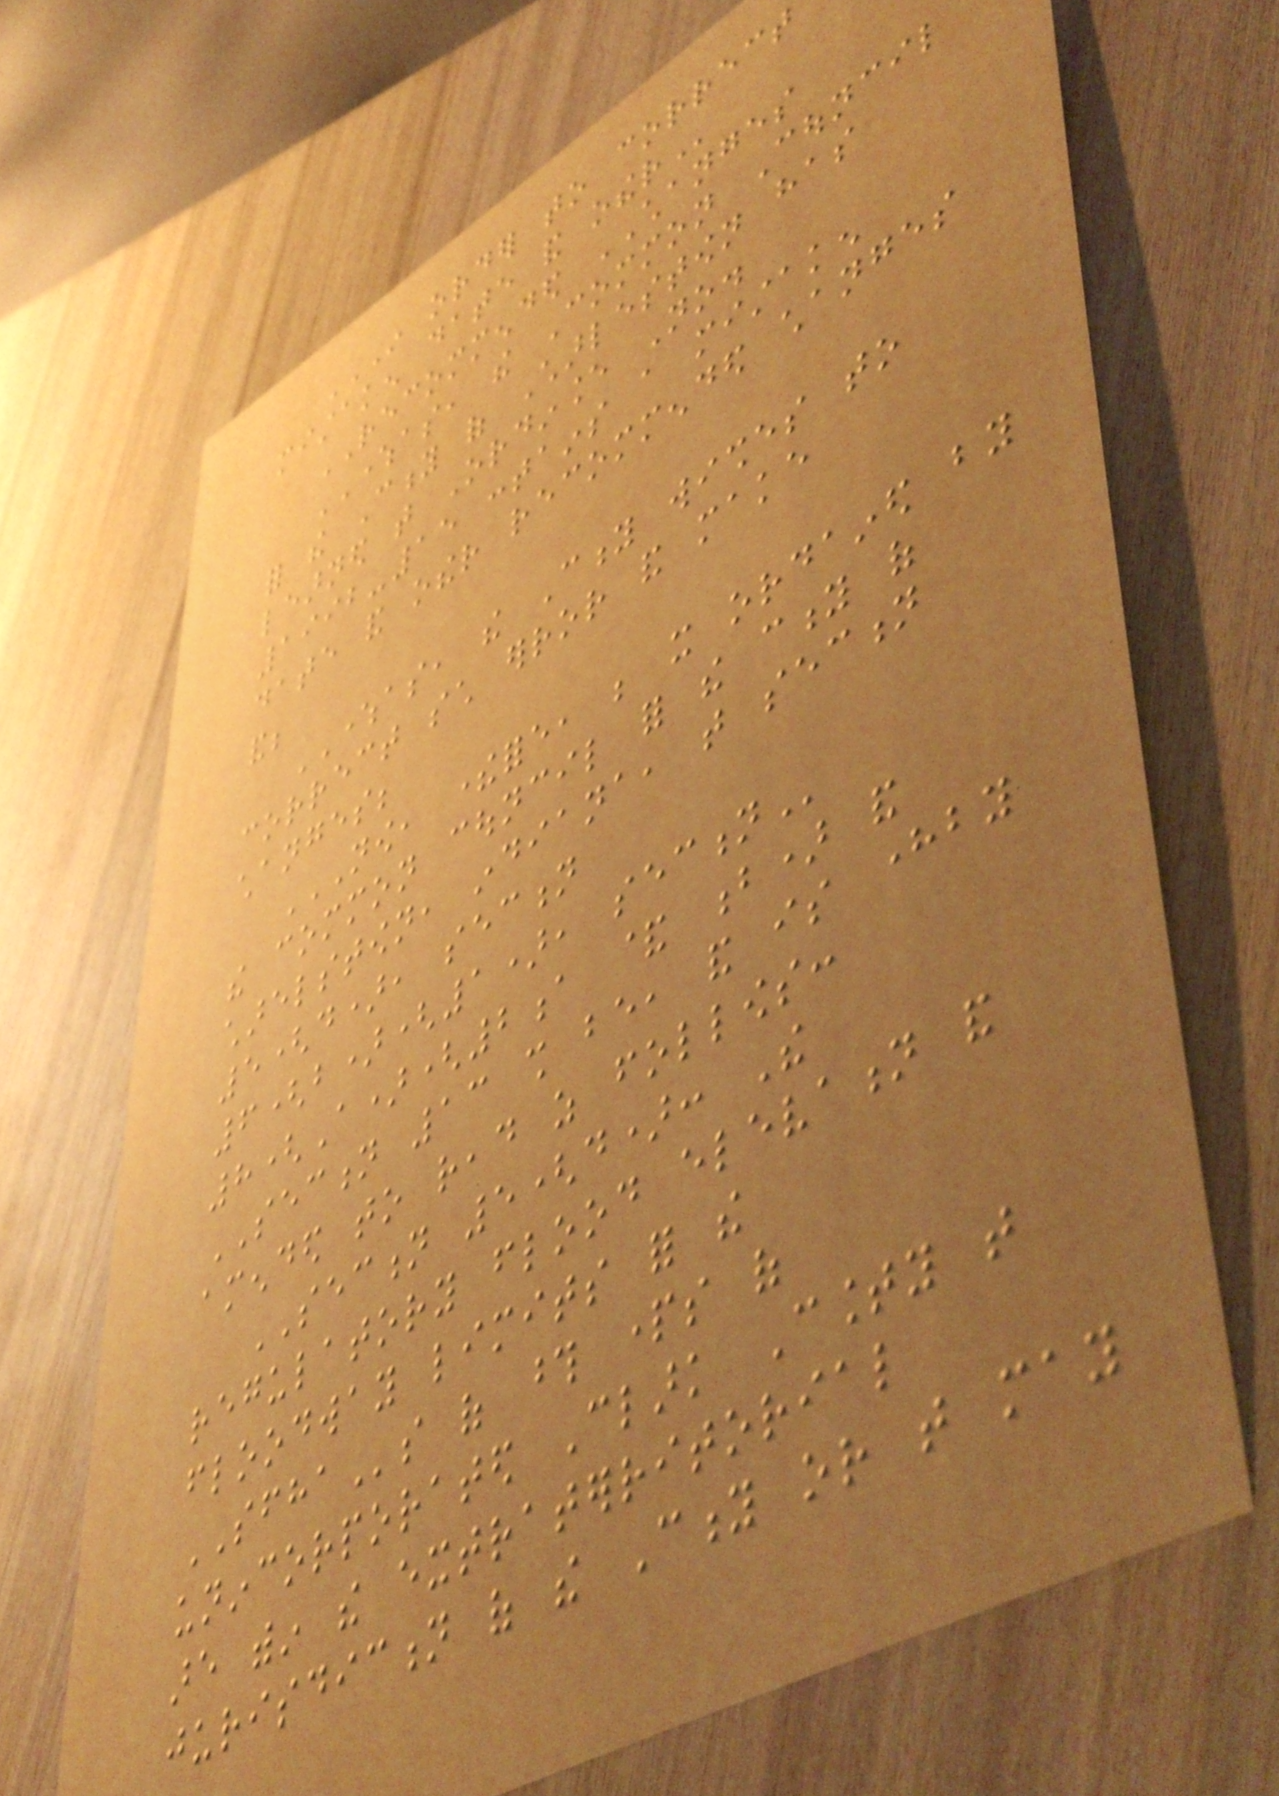IN ORDER TO CORRECT
MISTAKEN DATE AND OTHER
RECOMMENDED CHANGES
WHEREAS, the Common Council
for the City of Charlestown has
learned that Ordinance No.
1992-15 contains a mistaken
date and other recommended changes
and;
WHEREAS, the City wishes to
correct such error and make
changes;
NOW, THEREFORE, BE IT ORDAINED BY
THE COMMON COUNCIL FOR THE CITY OF
CHARELSTOWN, INDIANA, THAT SECTION
5(D), SECTION
6(B)(1), SECTION
8(A)(2a & b) and
SECTION 13 shall be, and is hereby
amended to read as follows:
SECTION 5(d): The
regulatory flood elevation and
floodway limits for the
SFHAs of those parts of
unincorporated Clark County that
are within the extraterritorial
jurisdiction of the City or that may
